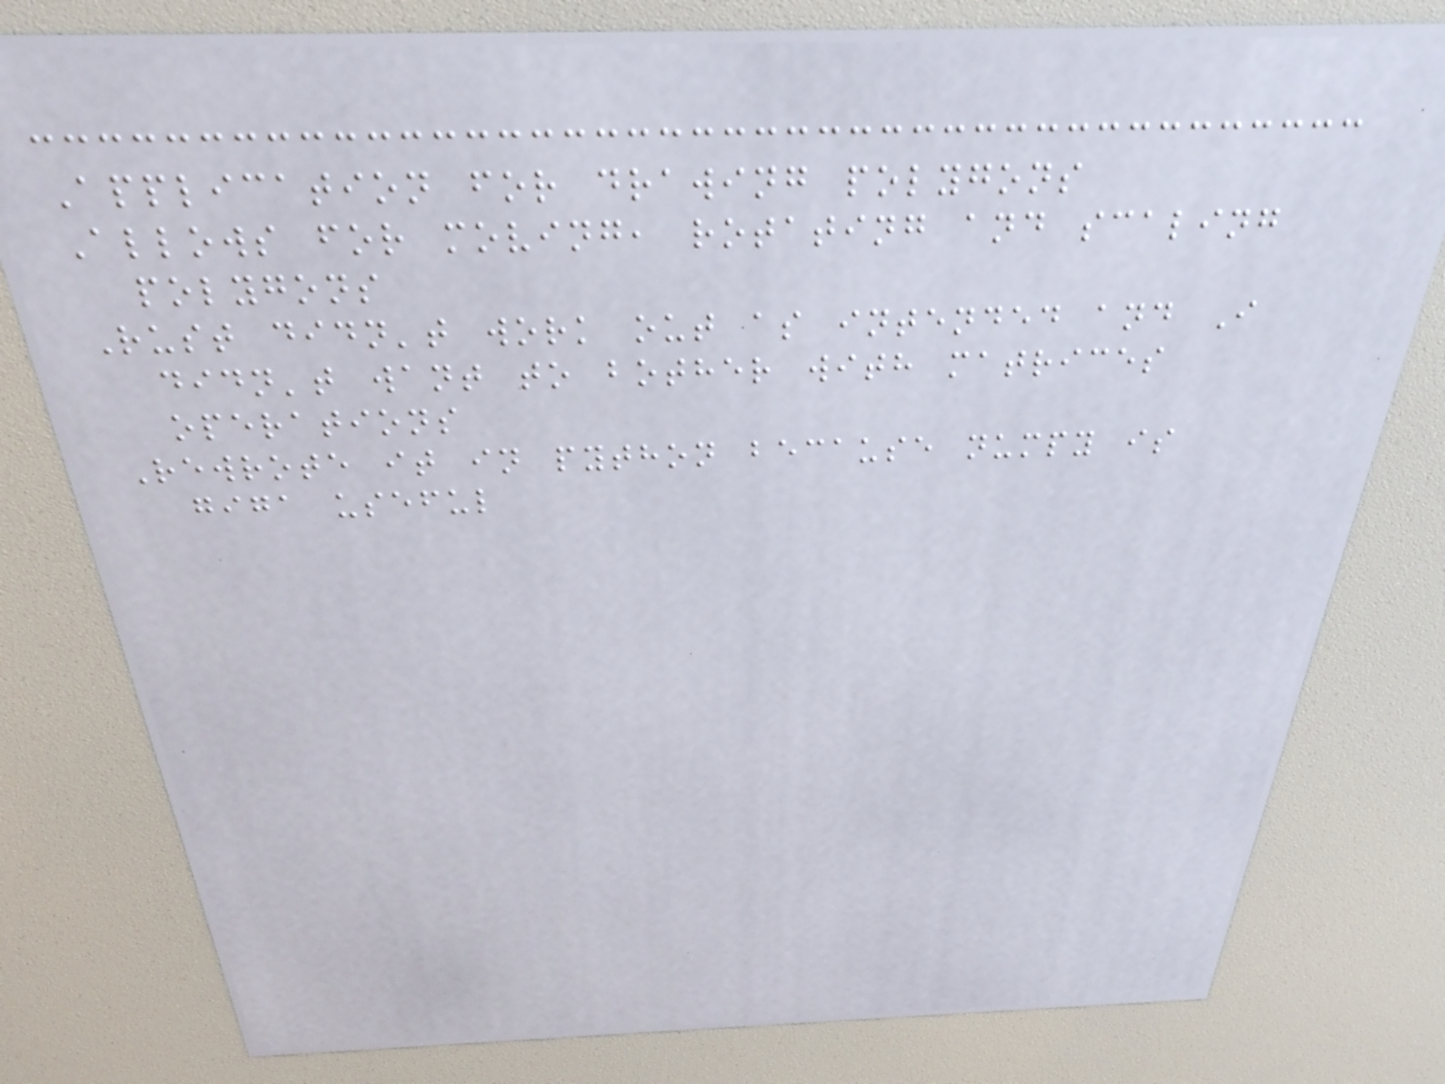Application for drawing polygons
Allows for moving, rotating and scaling
polygons
Rust didn't work out as intended and I
didn't want to bother with matrices
operations
Rewrote it in python because numpy is
giga useful
